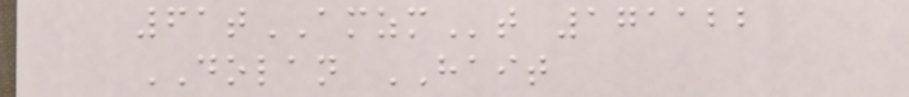61tAMZMt 171122
DOLAN HAIT
